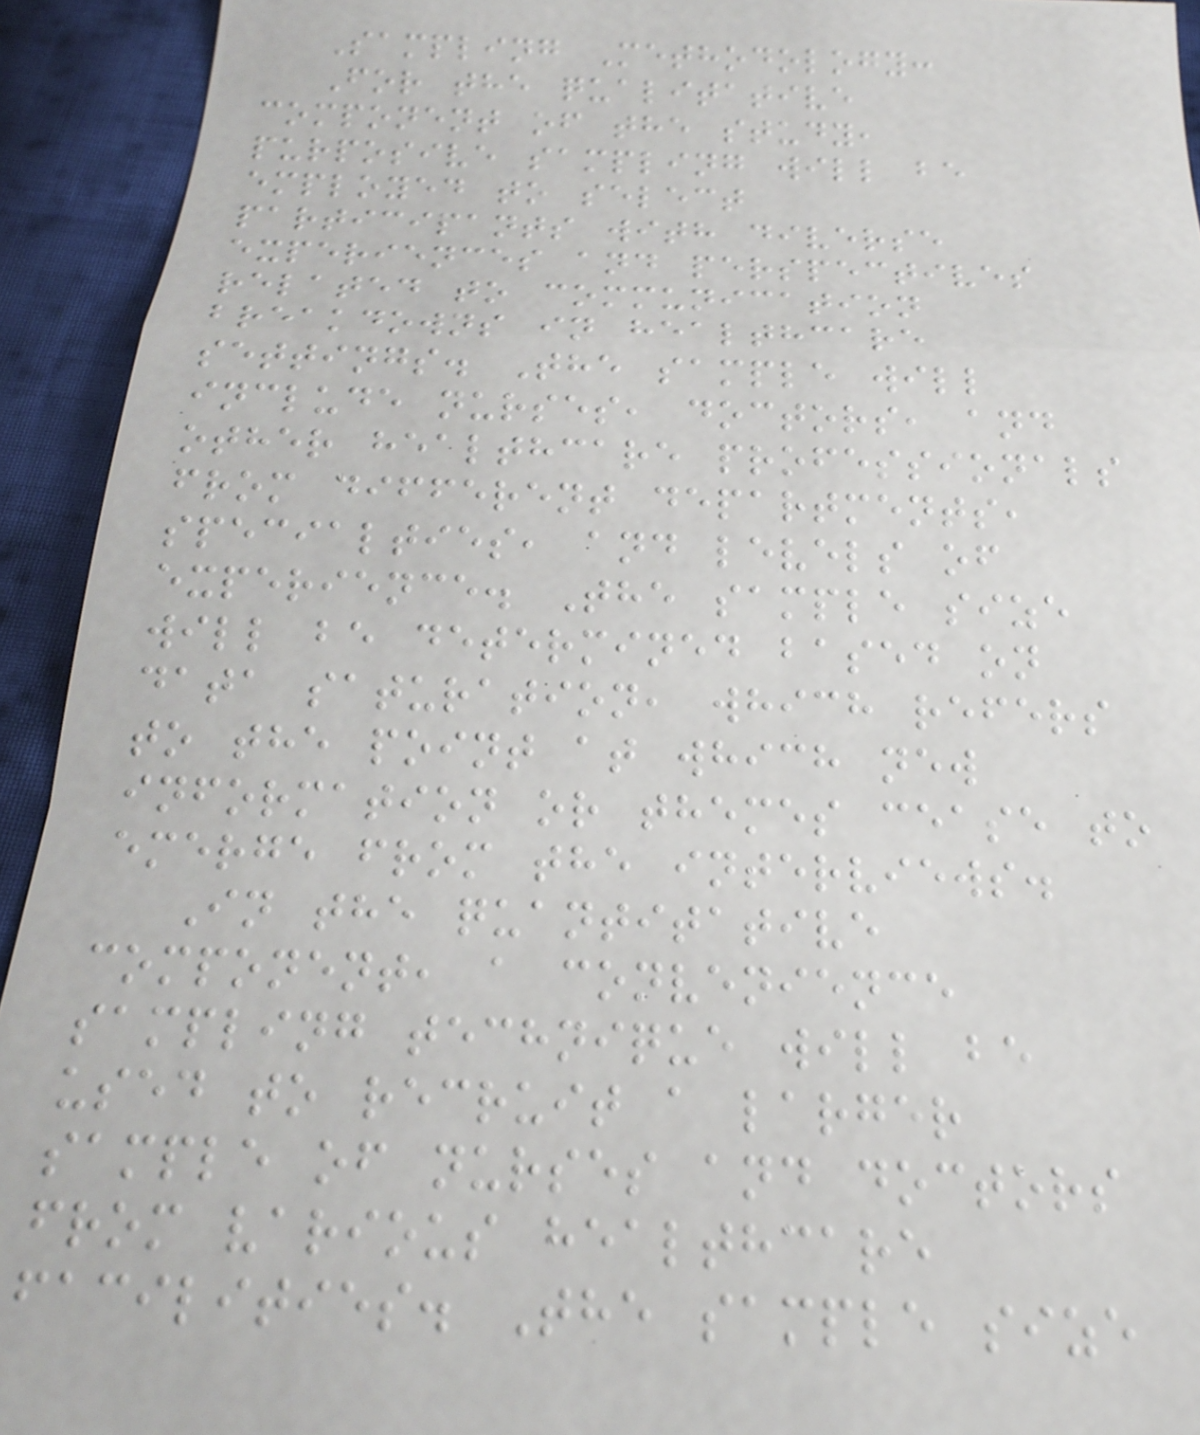Sampling Methodology:
For the qualitative
component of the study,
purposive sampling will be
employed to select
participants with diverse
experiences and perspectives
related to communication
breakdowns in healthcare
settings. The sample will
include nurses, doctors, and
other healthcare professionals
from different departments,
specialties, and levels of
experience. The sample size
will be determined based on
data saturation, which refers
to the point at which new
information or themes cease to
emerge from the interviews.
In the quantitative
component, a convenience
sampling technique will be
used to recruit a larger
sample of nurses and doctors
from various healthcare
facilities. The sample size
